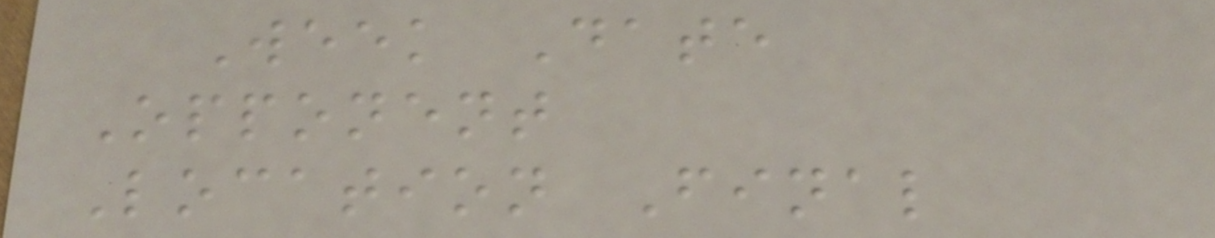Week Date
Opponent
Location Final
